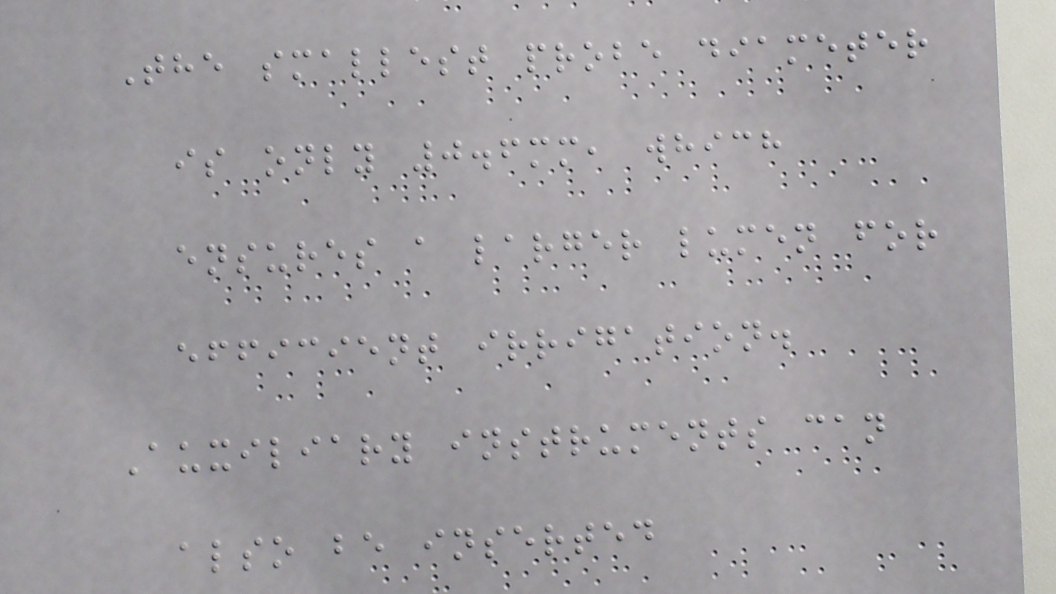The smallest probe diameter
is only 0.6mm, which
ensures a larger lumen for
efficient irrigation.
Auxiliary instruments can
also be inserted
